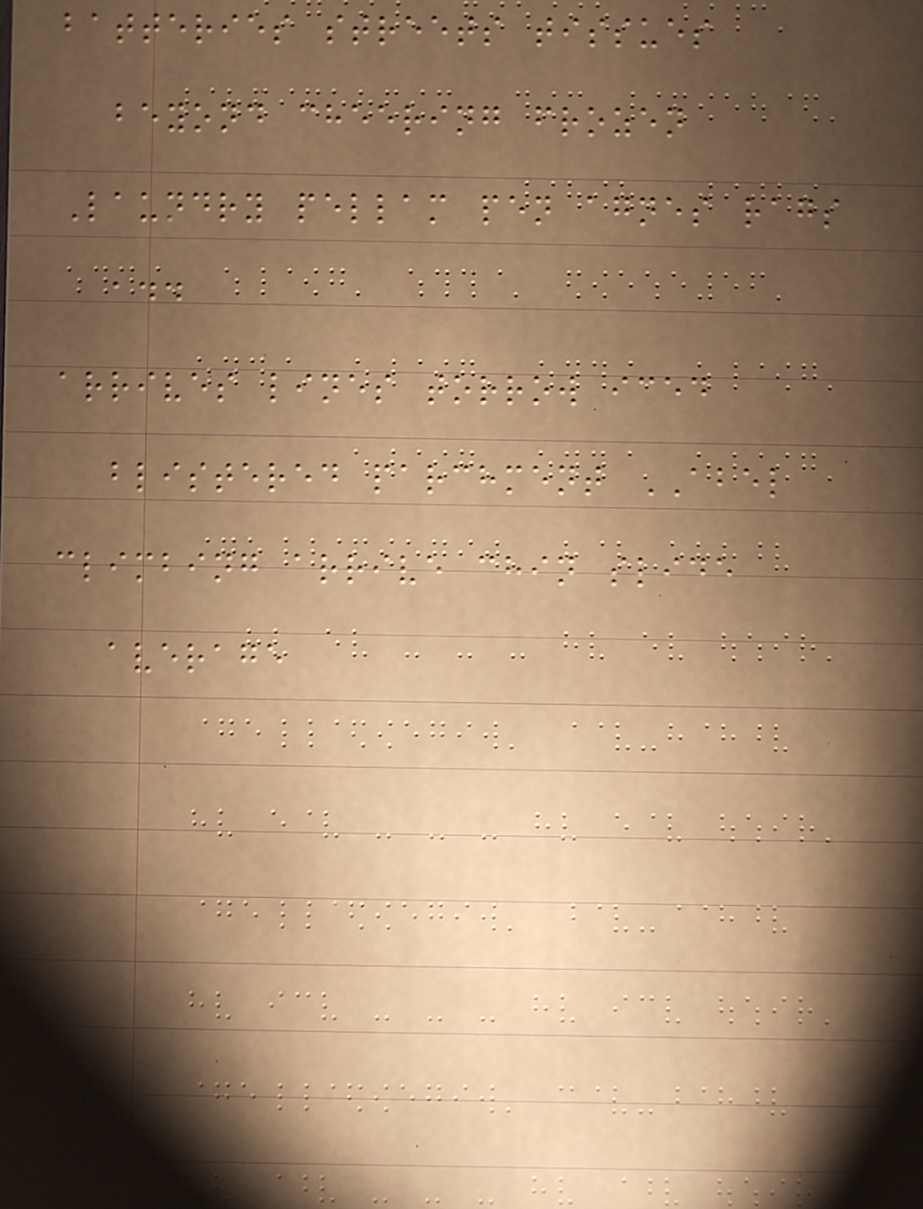batteries streets tissues
beyond cheering frozen
Laundry pellam pen agnes rags
add
arrives lines torrow iced
blistered parchment ABEL
climbing arrive chin slide
average
